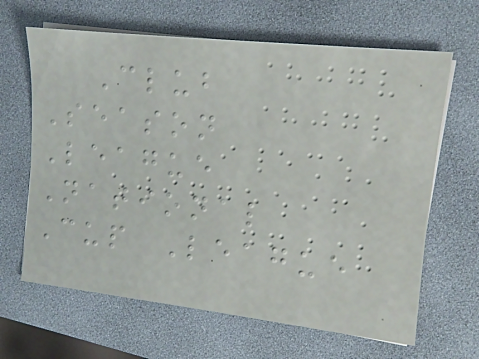Club
Season
League
National
Cup League
